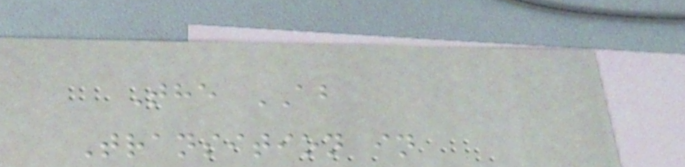The AB
Transition in
